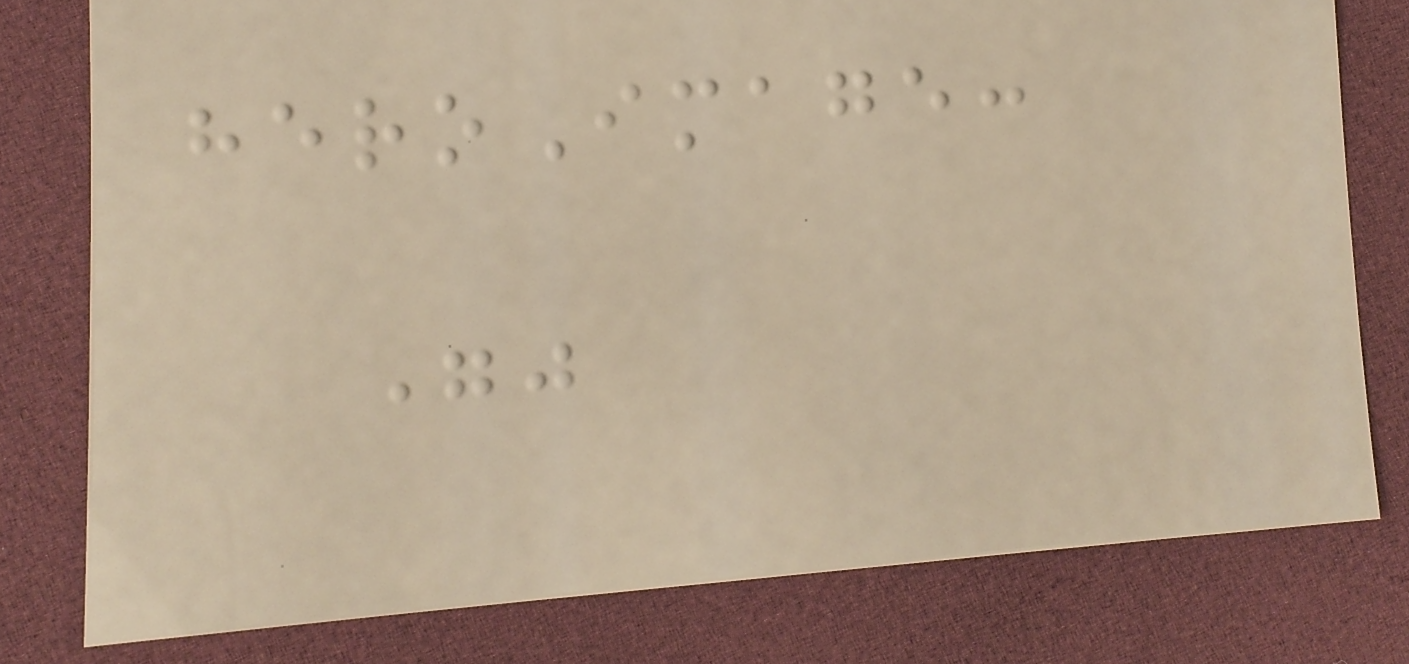heroImage:
""
